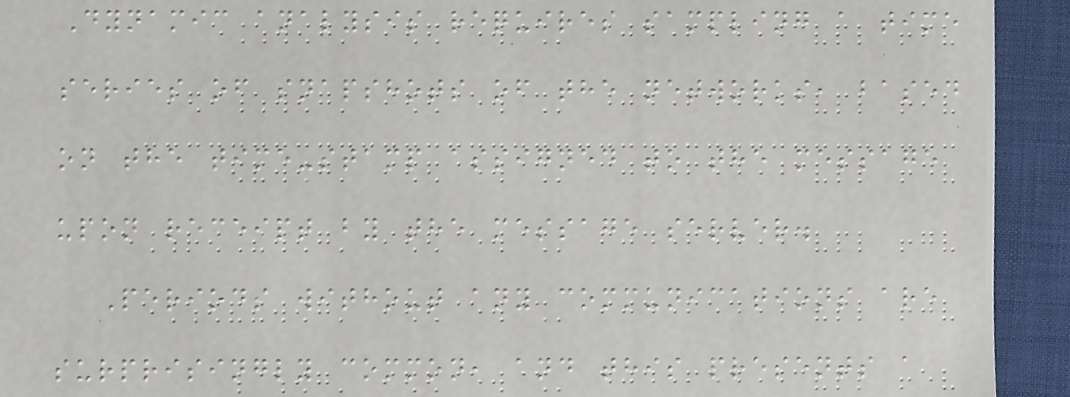Dynamic analysis requires sampling a time
series of snapshots of the networks, based
on the time-stamp assigned to the message
upon receipt by the message server.
Periods without any communications are
surprisingly common, and this presents a
